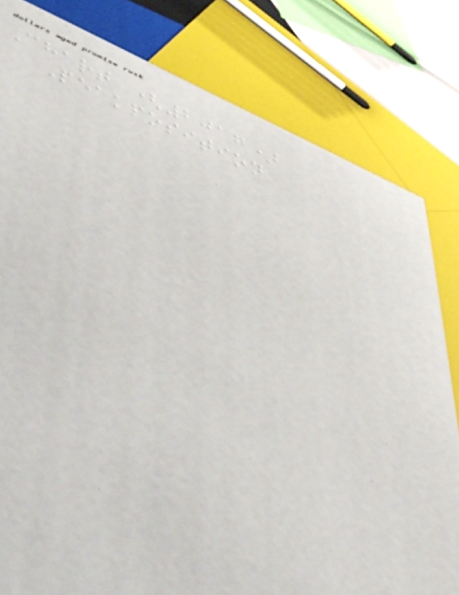Chart (2017)
Peakposition
